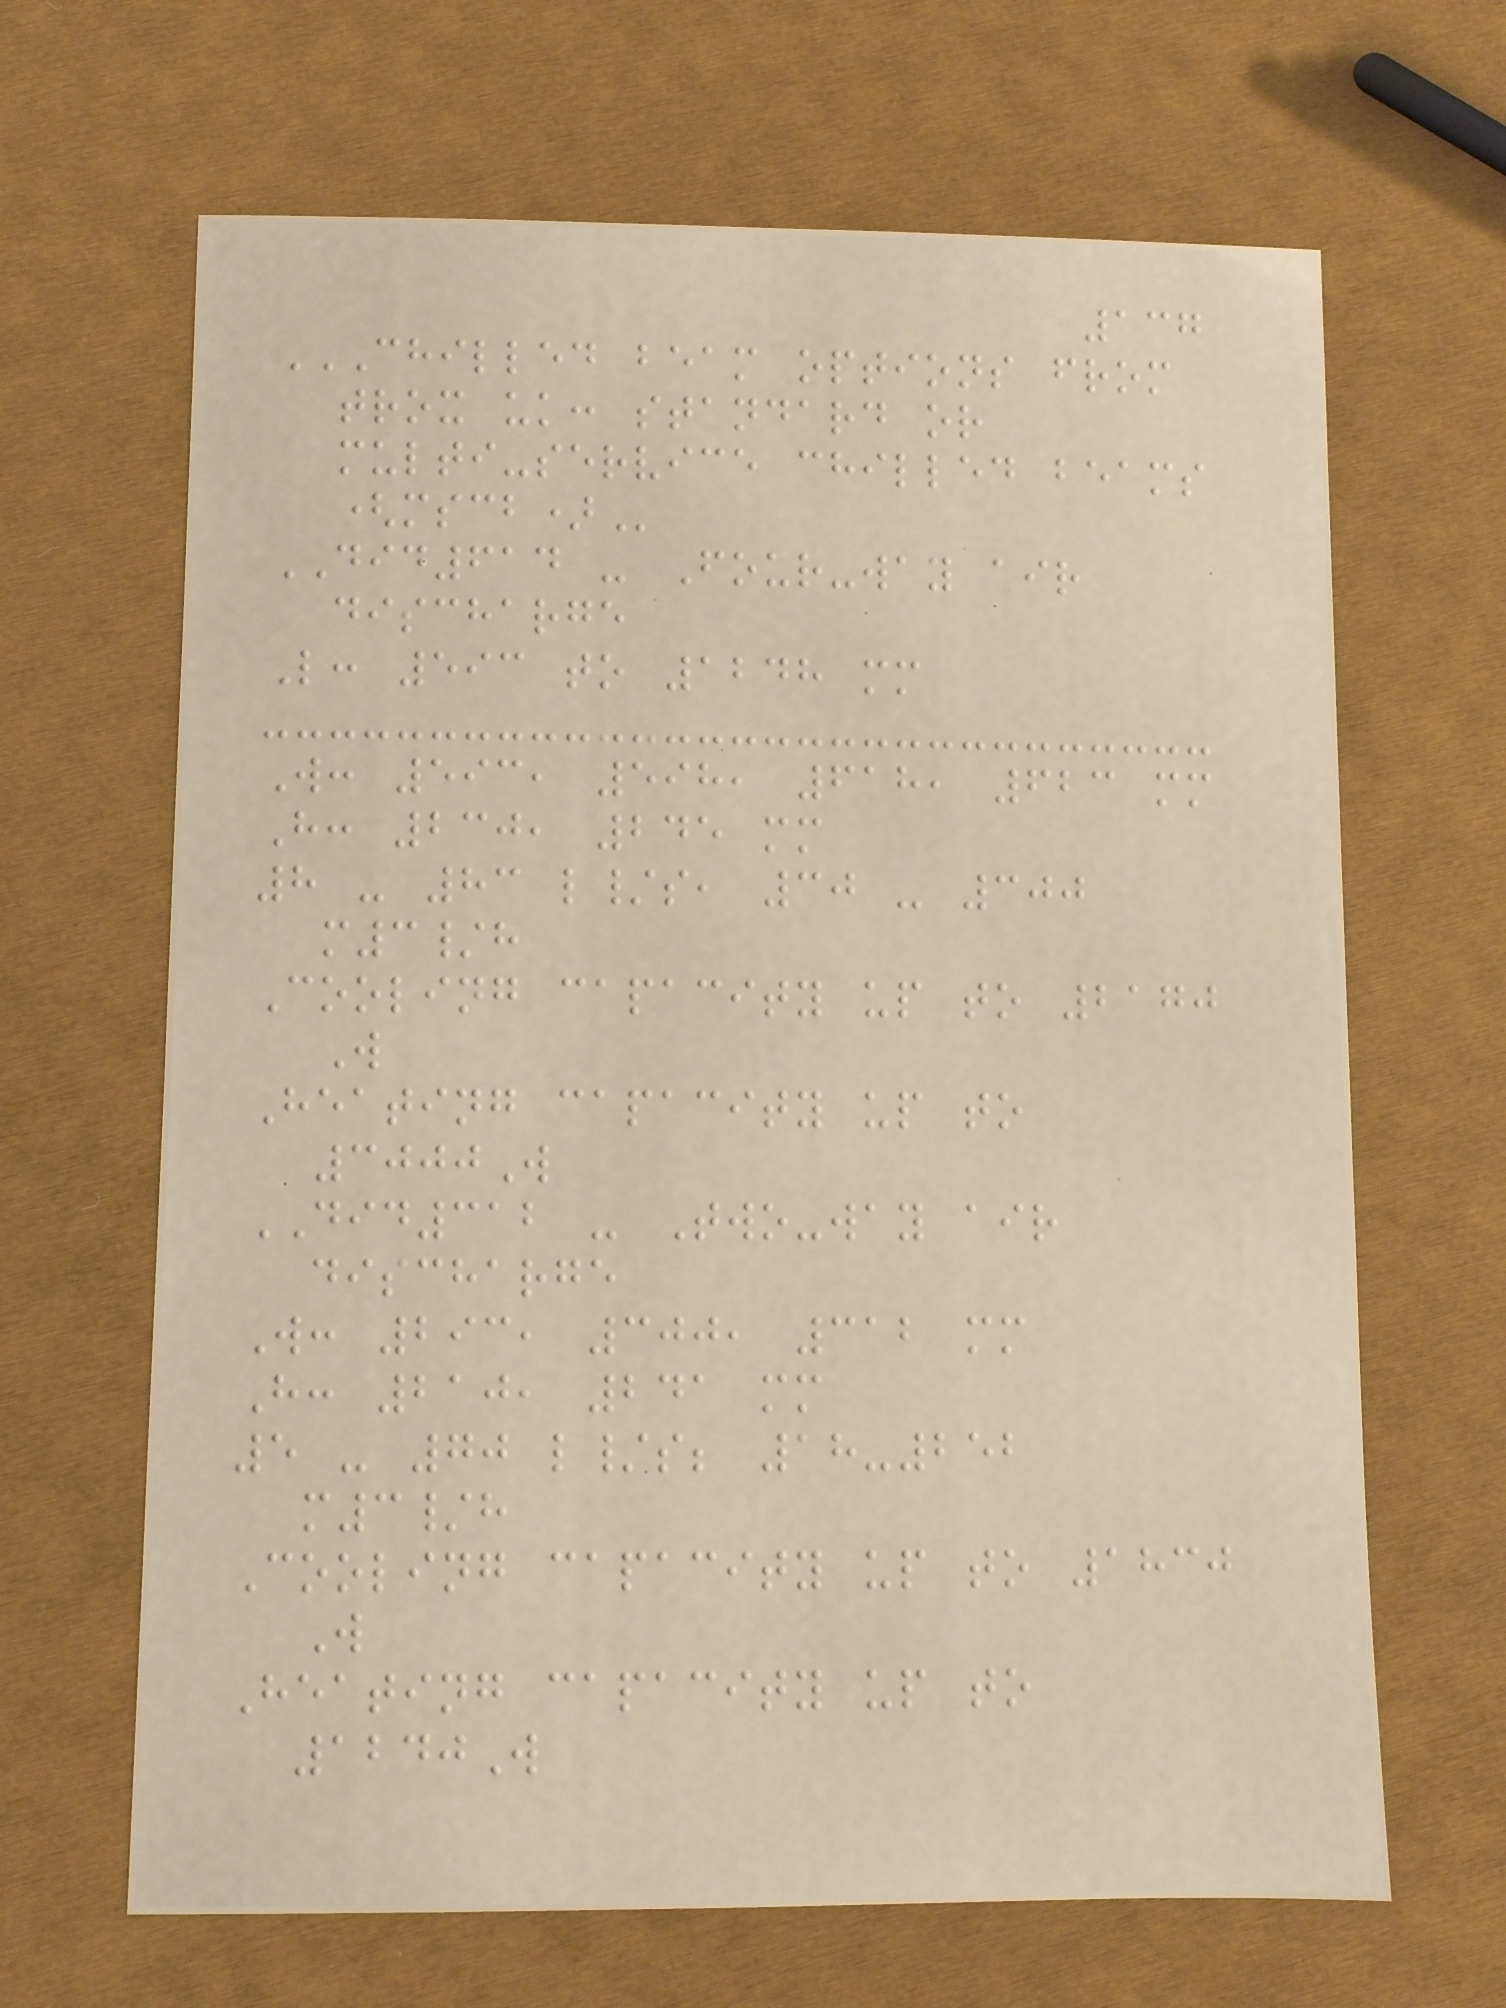137
CHILLED BEAM OPTIONS FROM
TROX UK: STANDARD OR
MULTI-SERVICE CHILLED BEAMS
(MSCB)
DID614 - Four-way air
discharge
L: 593 to 1248 mm
W: 593, 598, 618, 623 mm
H: 230, 245 mm
8 - 83 l/s, 30 - 300
m3/h
Cooling capacity up to 2170
W
Heating capacity up to
3000W
DID312 - Two-way air
discharge
W: 293, 300, 312 mm
H: 210, 241 mm
5 - 70 l/s; 18-252
m3/h
Cooling capacity up to 1830
W
Heating capacity up to
1240W
